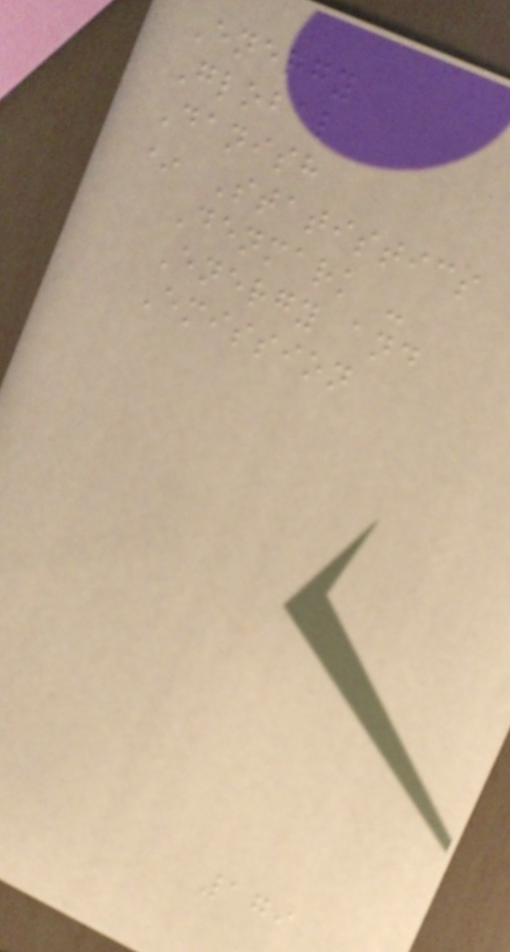Energy
Global
Danish
* Statistics
Denmark -
Energy and
Emission
179
